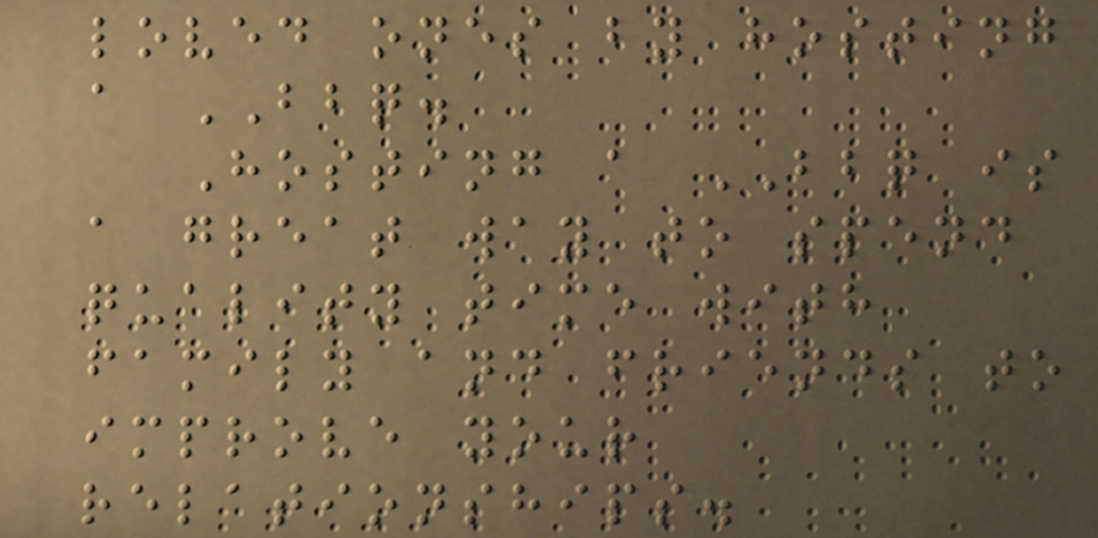loved ones by hosting
a BBQ.
Hosting a BBQ is
a great way to spend
quality time with
family and friends to
improve your
relationships.
